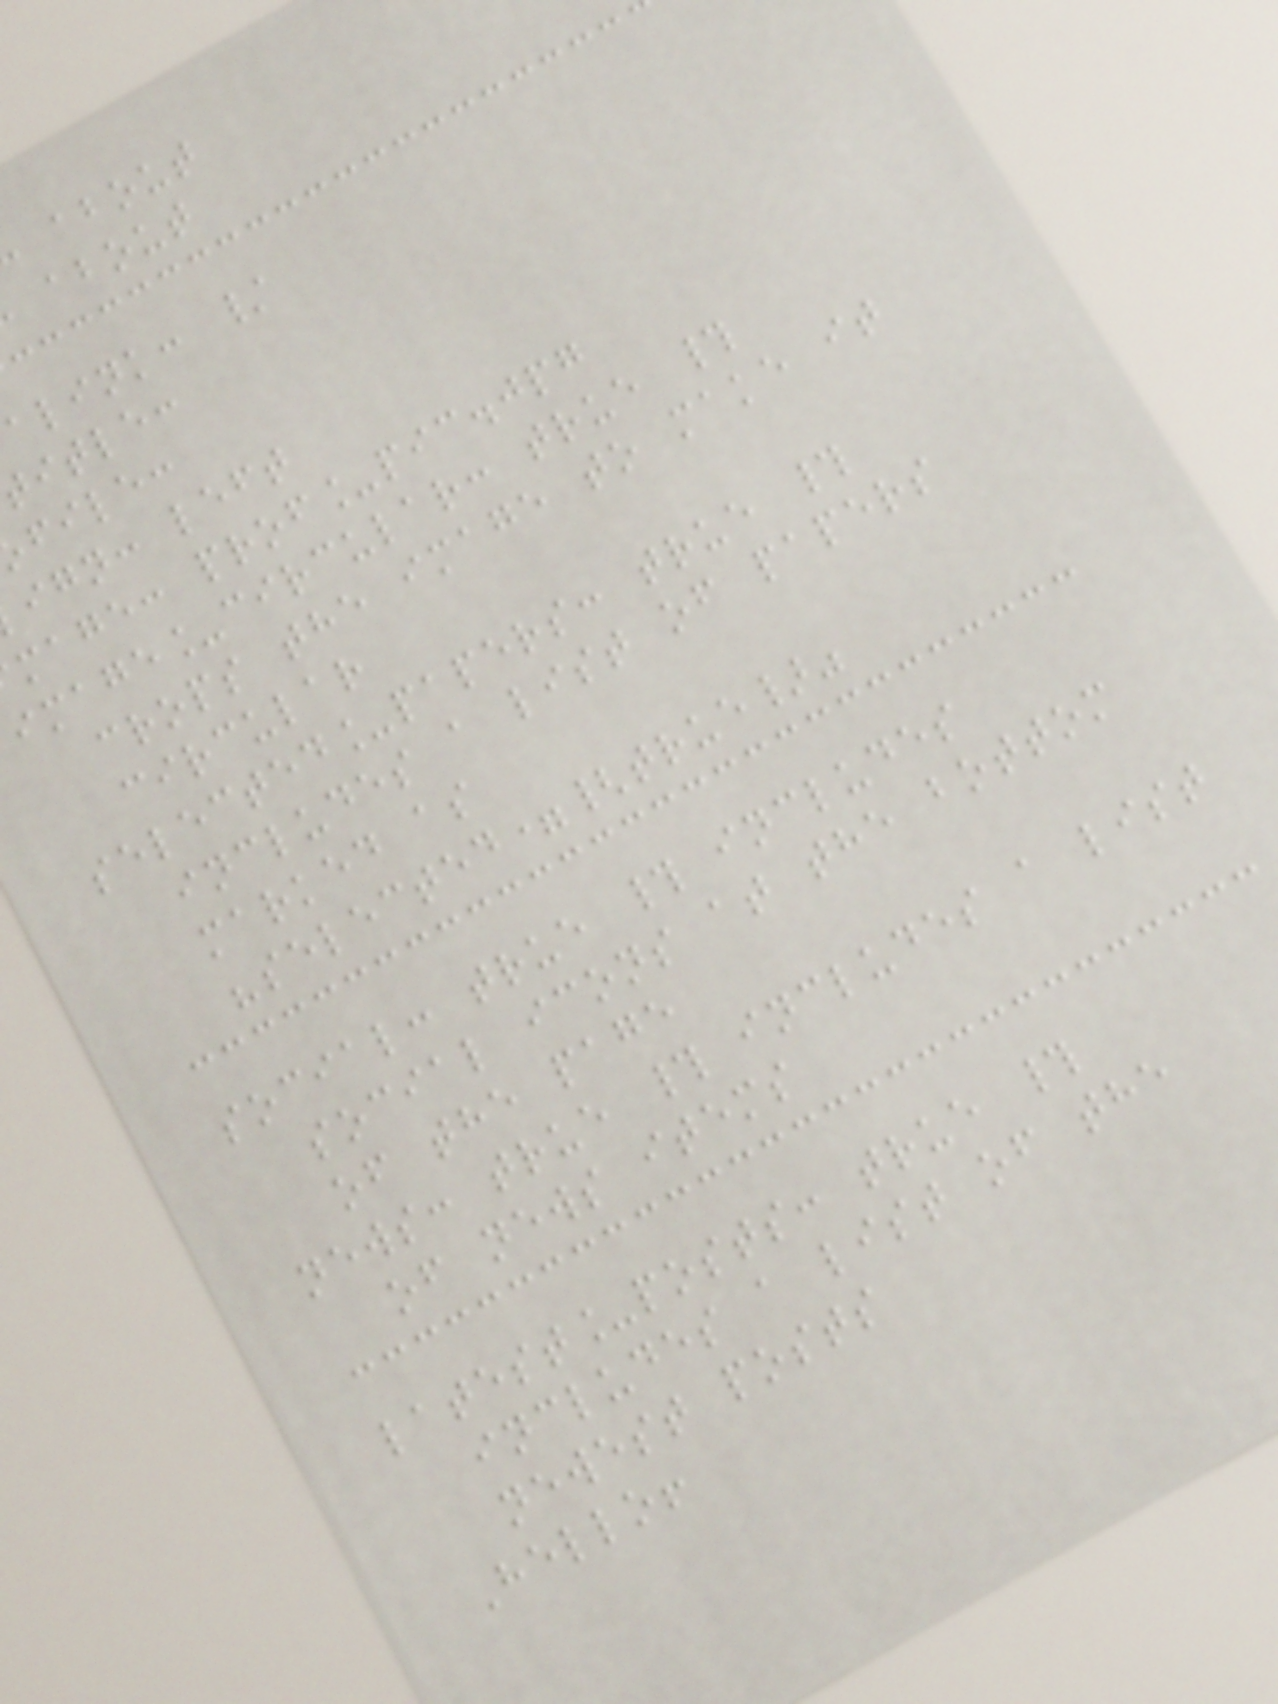about
about
alink: /
title:
file:
ign: left
mage: prof_pic.jpg
image_circular: true #
crops the image to make it
circular
selected_papers: true #
includes a list of papers
marked as
"selected={true}"
social: true # includes
social icons at the bottom
of the page
news: true # includes a list
of news items
latest_posts: true #
includes a list of the
newest posts
Hello!
